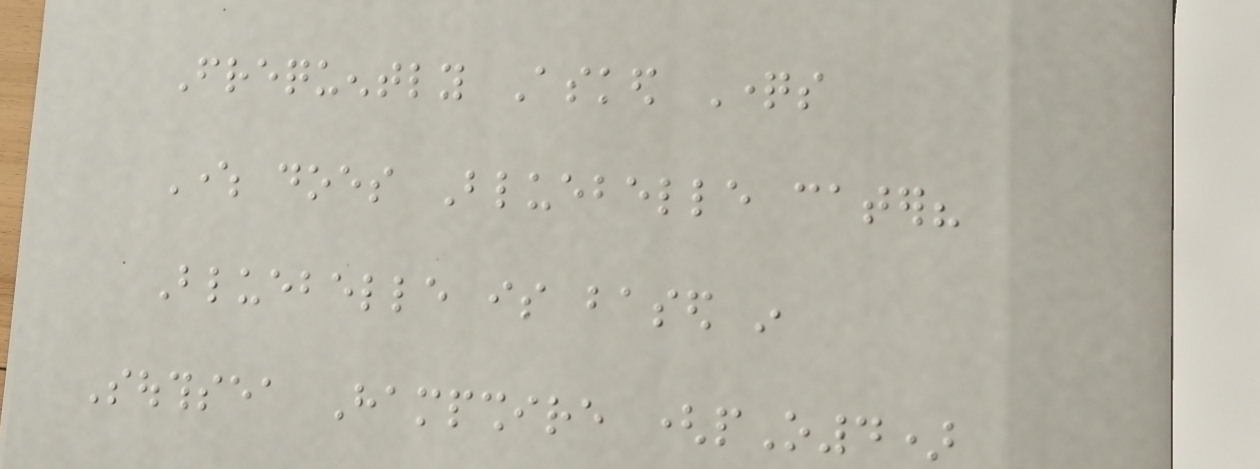Frequently Asked Questions
Where does Bluebelle cater?
Bluebelle is based in
Southsea Hampshire (pO4)
